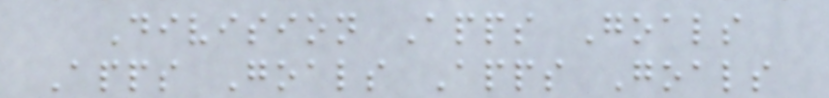Division Apps Goals
Apps Goals Apps Goals
